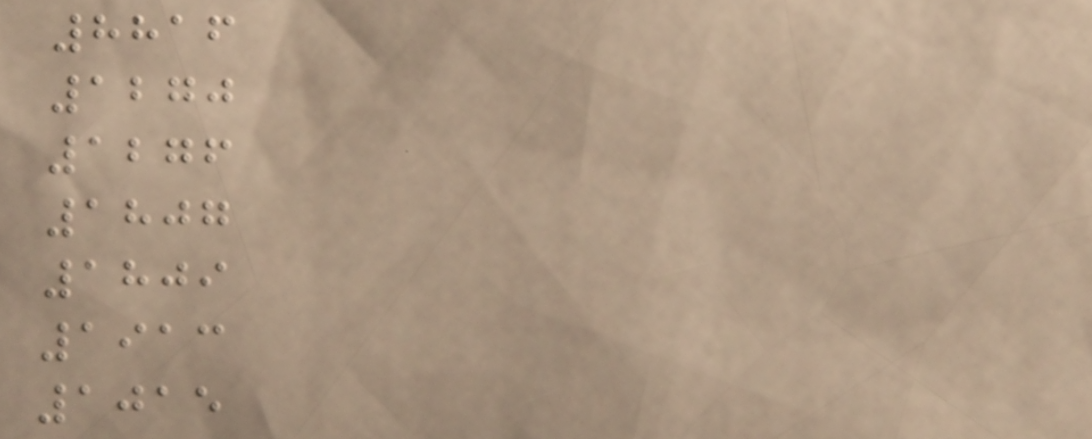8816
1270
1276
1807
1809
1913
1015
